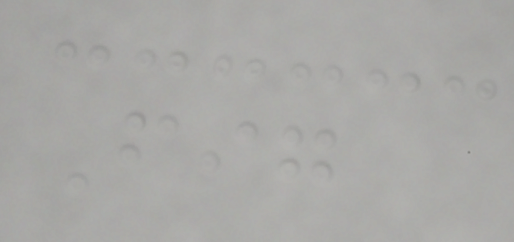Fig
